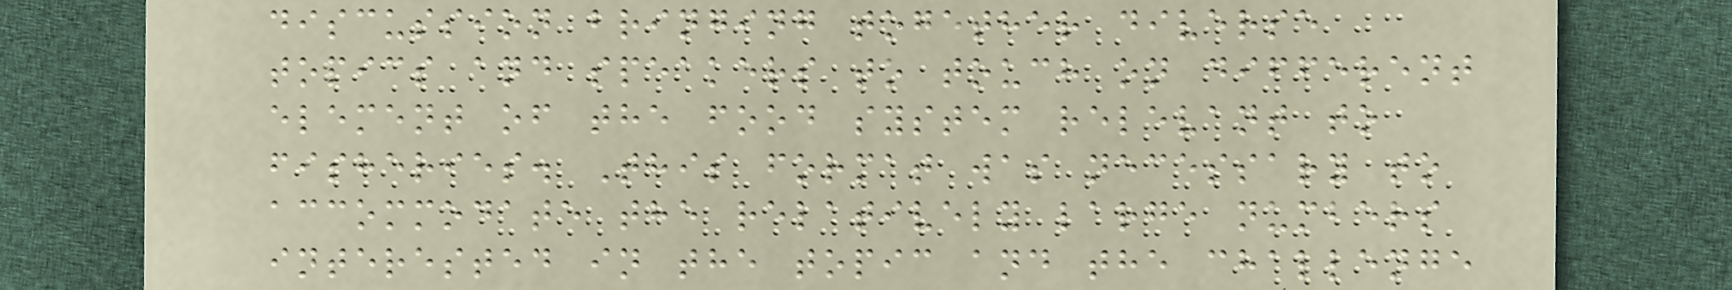discussion bringing together diverse
topics and speakers to touch on different
element of the food system relevant to
fisheries. This format was necessary to
accommodate the relatively large numbers
interested in the topic and the challenge
